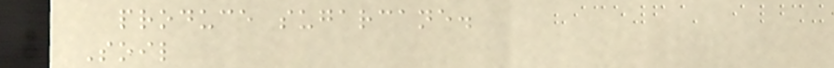produce sugarcane.
Soil
